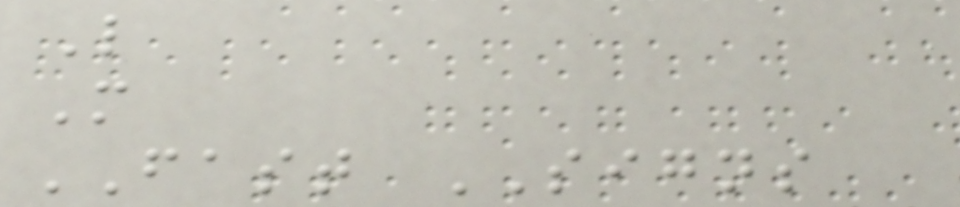L
M
FAST SIGNS
